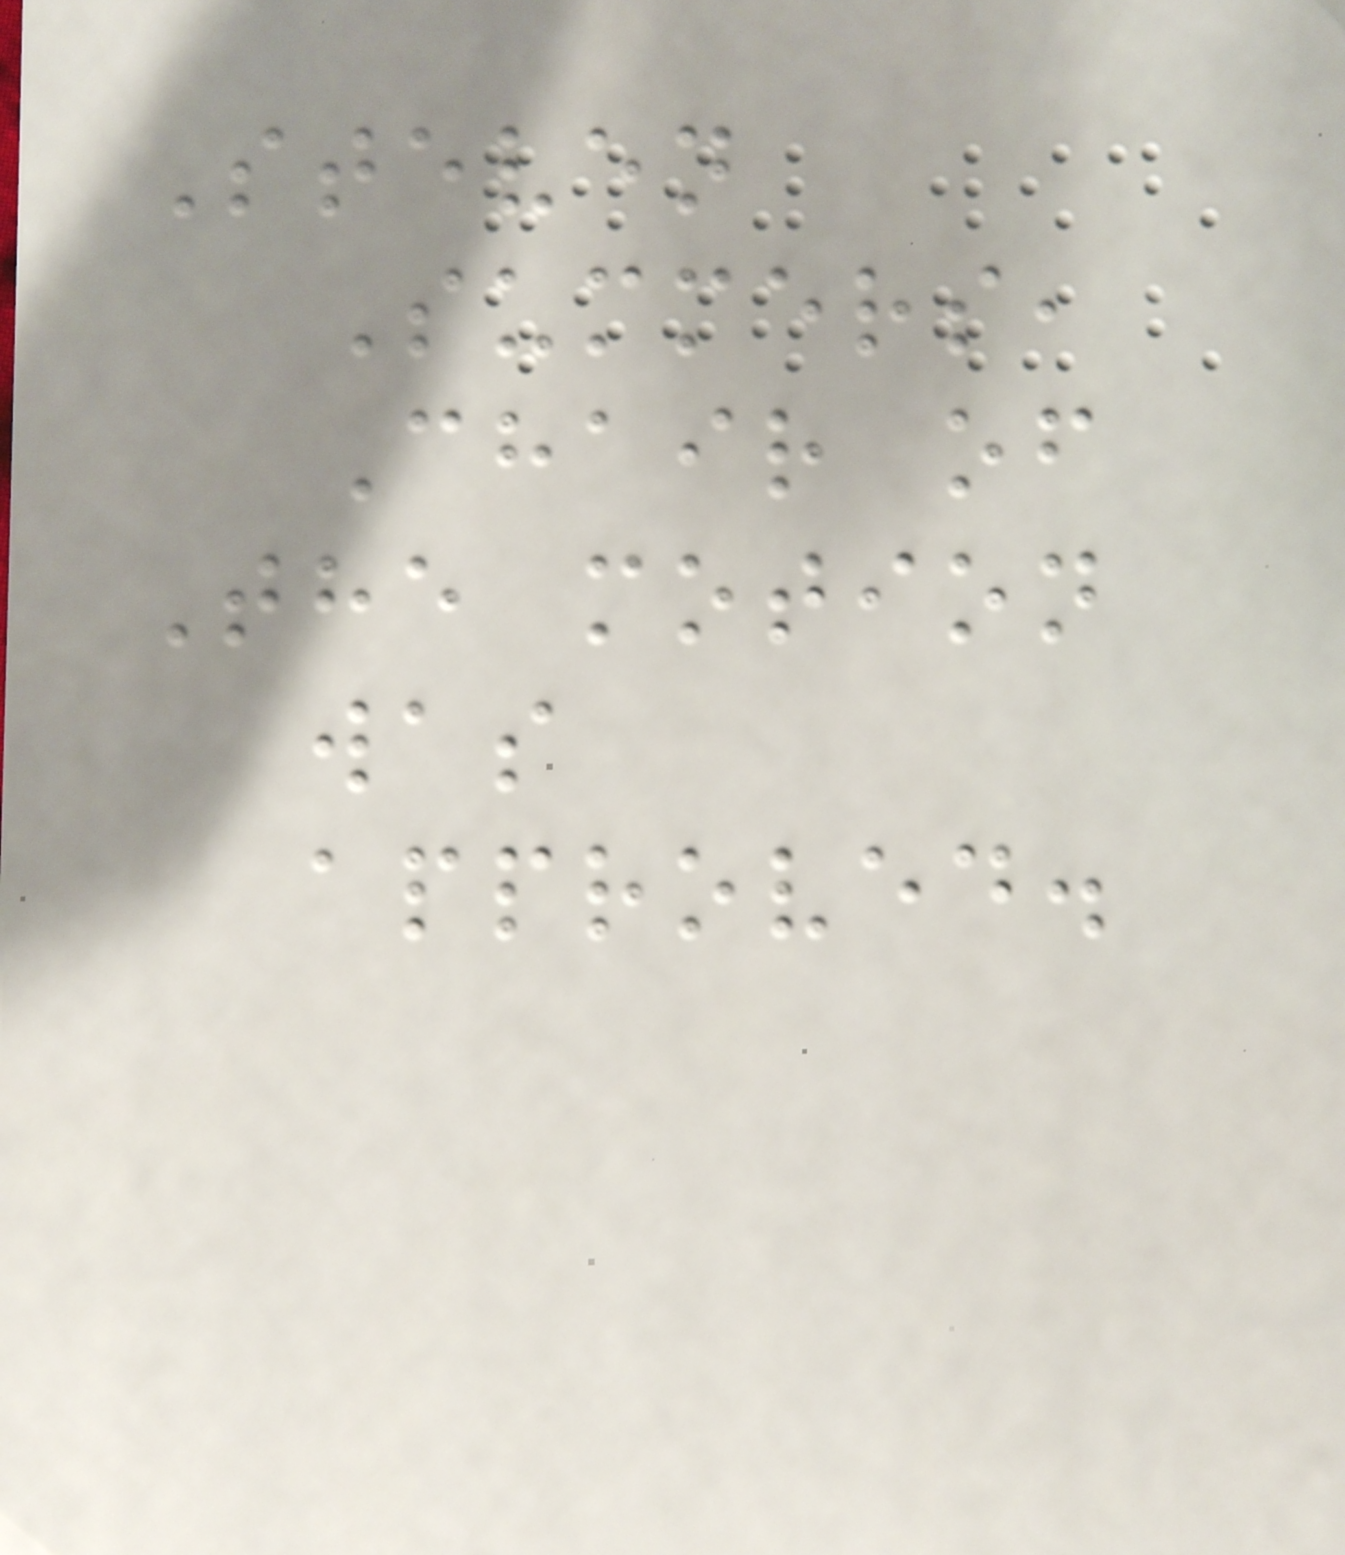Steven
Summers,
Chair of
The motion
was
approved.
